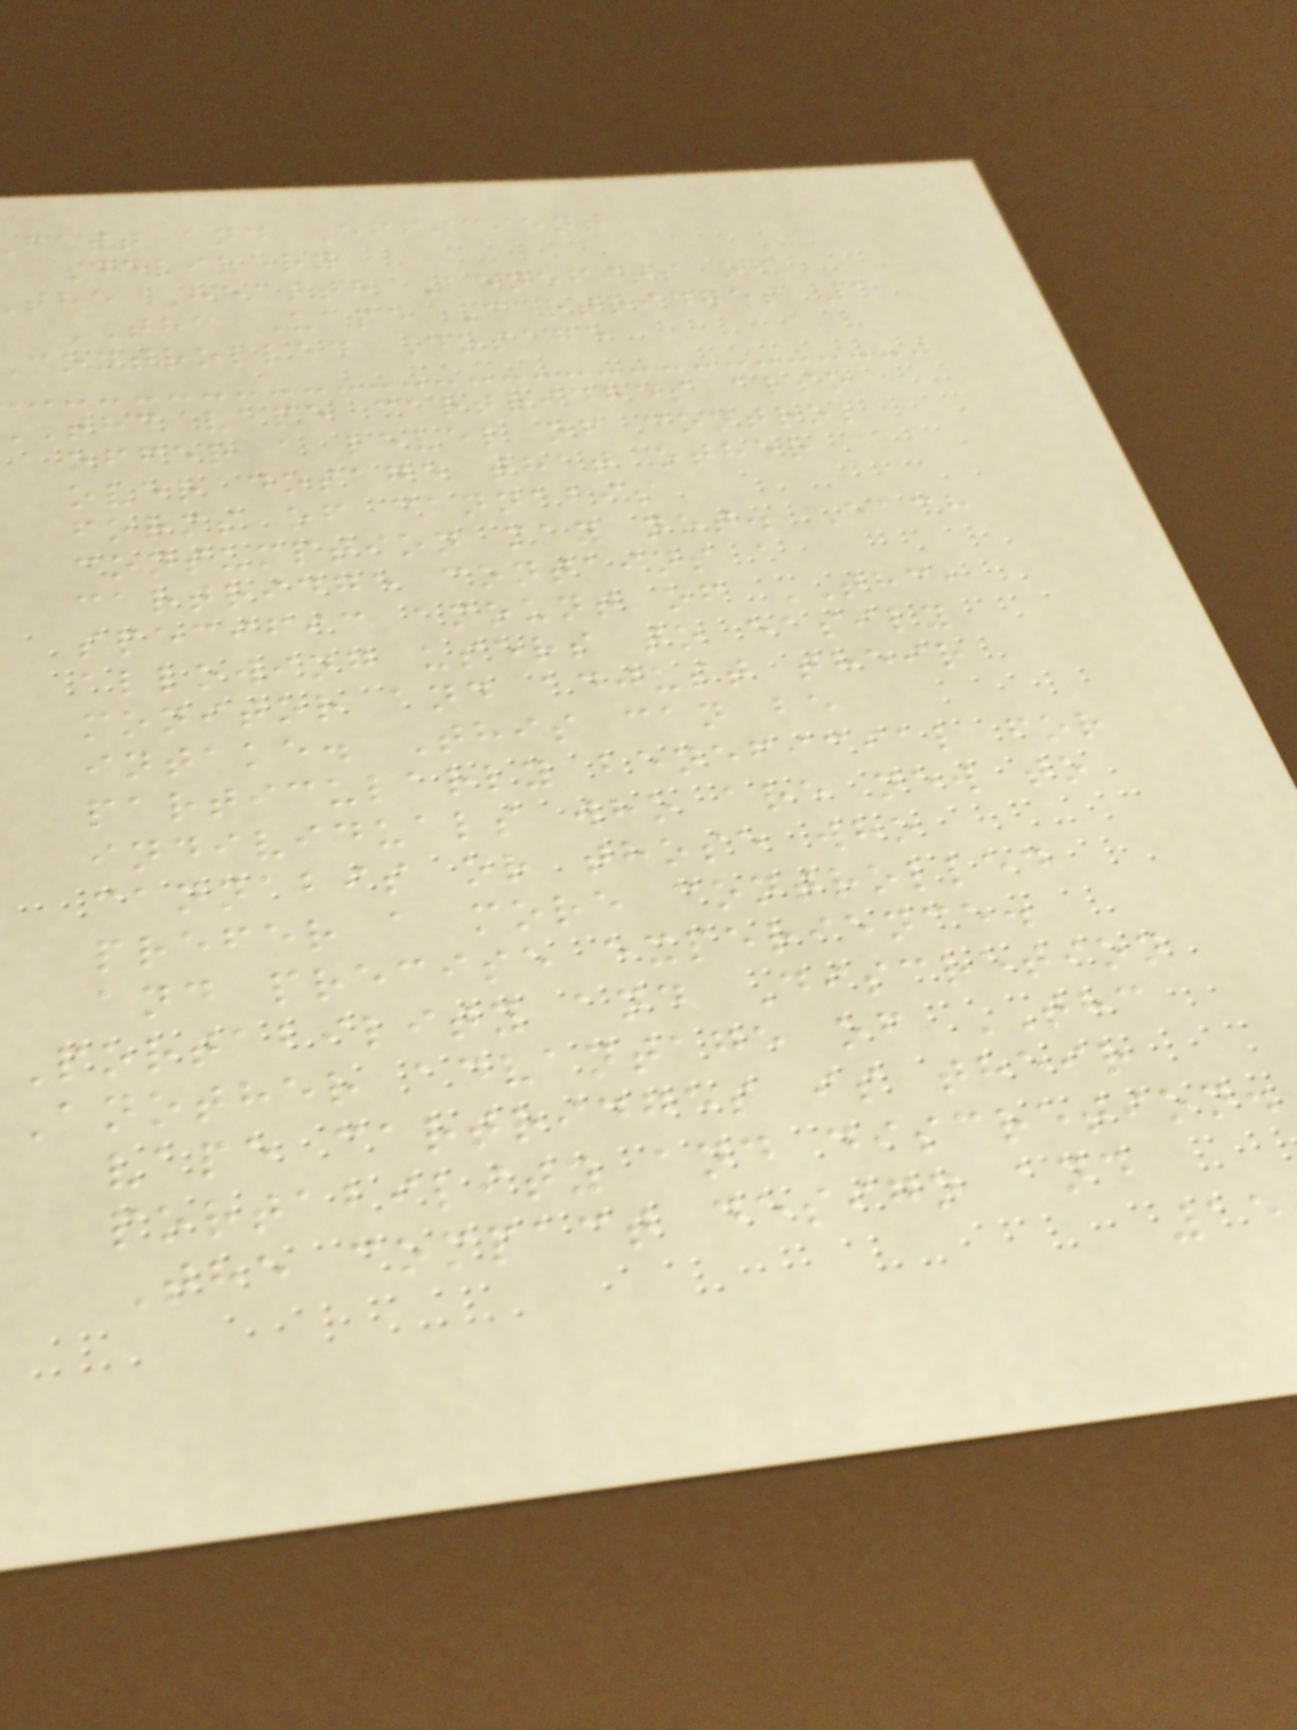fast and Efficient
Delivery
the Health Benefits of
THC Vape Cartridges 1
controlled Dosage
thc vape cartridges also
offer a level of control
over dosage that other
forms of cannabis
consumption may not. Each
cartridge contains a
specific amount of THC,
allowing users to easily
monitor and adjust their
intake. This can be
particularly beneficial for
individuals who are new to
cannabis or those who
prefer a more controlled
and precise experience.
Portability and Discretion
Another advantage of THC
vape cartridges is their
portability and discretion.
The compact design and
